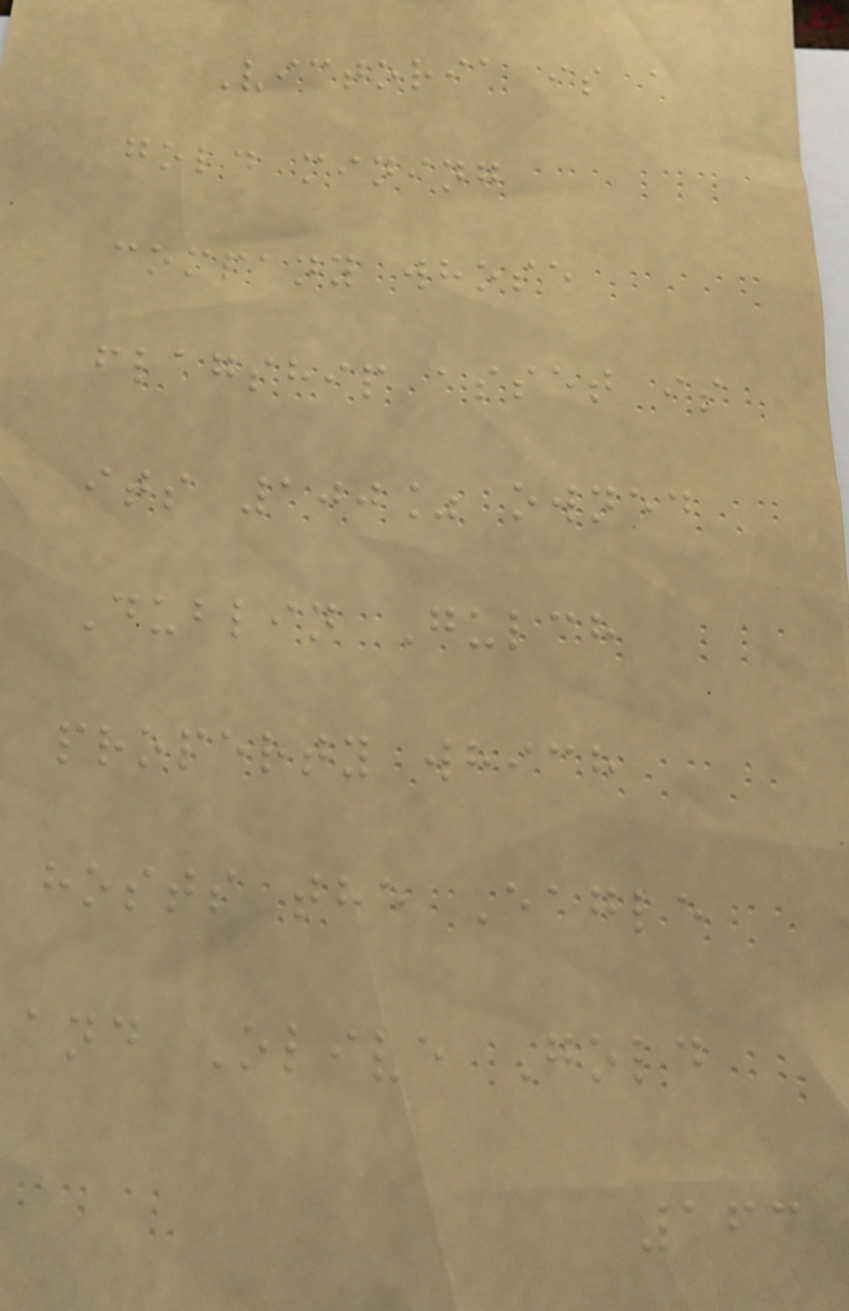Victoria is a
gold mining
company whose
flagship asset is
its 100% owned
Dublin Gulch
property which
hosts the Eagle
and Olive Gold
163
